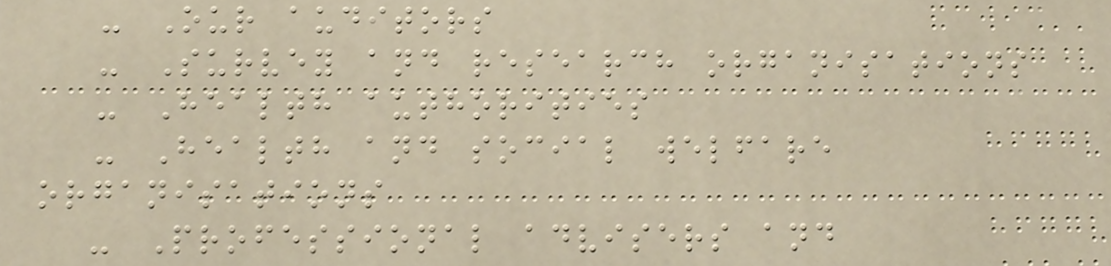- Our auditors
- Survey and research organisations
- Health authorities
- Health and social welfare
organisations
- Professional advisers and
